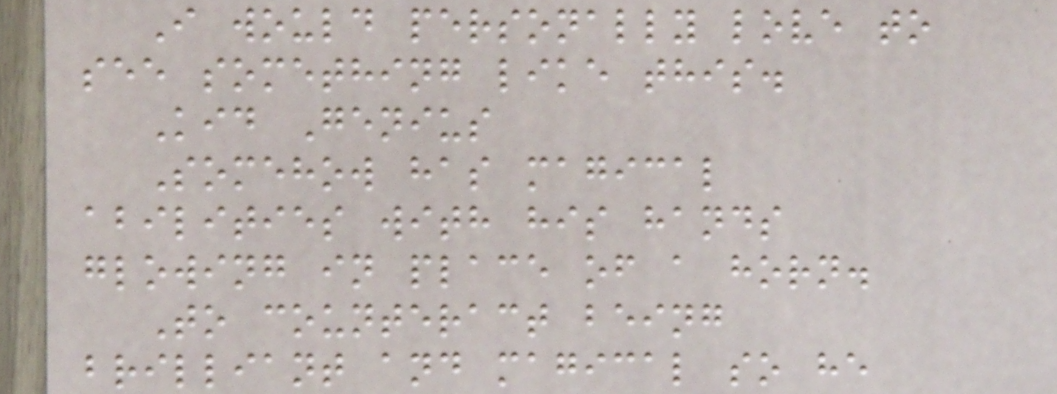I would personally love to
see something like this.
Kid Genius
Somehow has magical
abilities with his hands
glowing in place of a horn.
To counteract being
brilliant and magical so he
